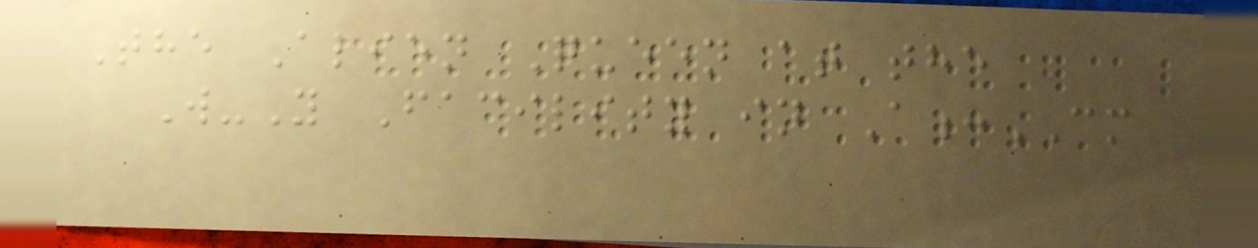The Alien Queen at the
W-Y Facility in A:CM
